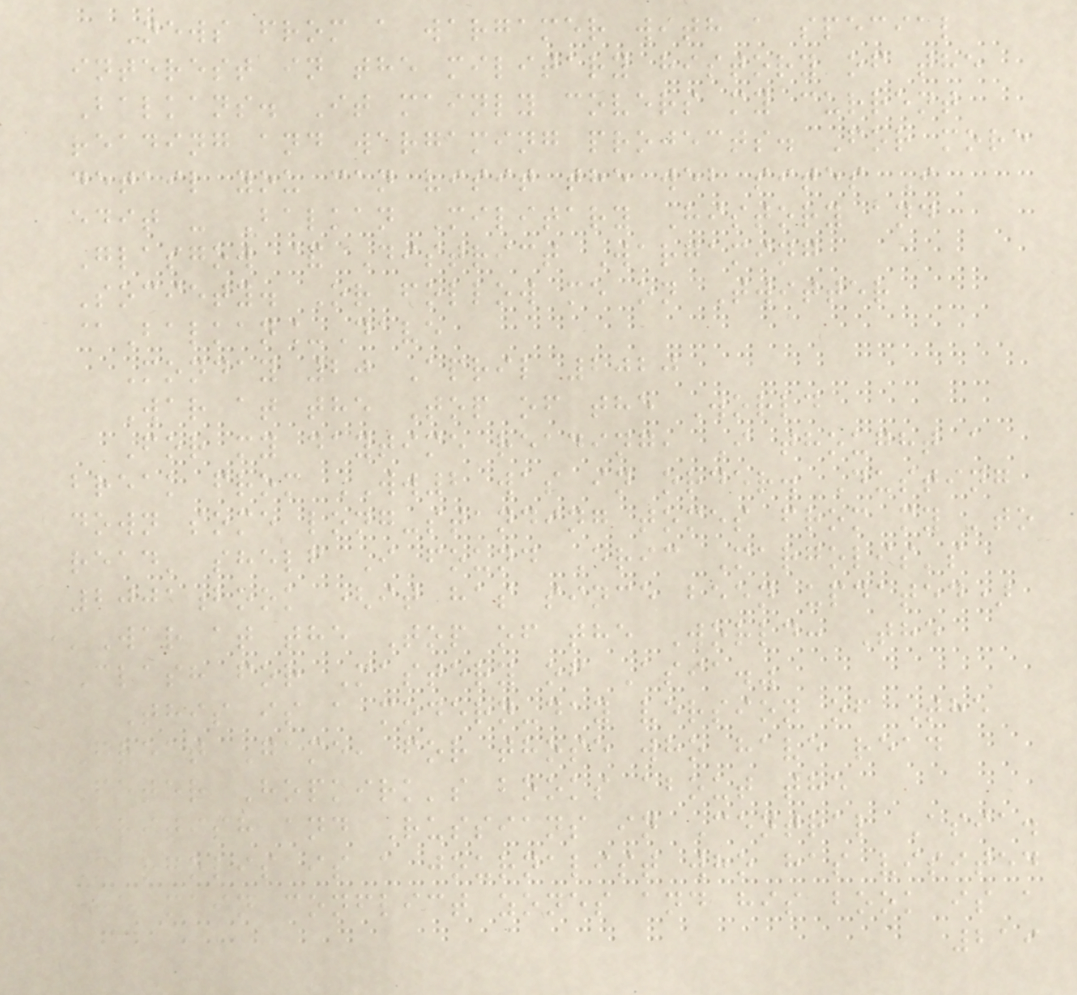News from a wargamer with a special
interest in the military history of the
Balkans. It mainly covers my current
reading and wargaming projects. For more
detail you can visit the web sites I
edit - Balkan Military History and
Glasgow & District Wargaming
Society. Or follow me on Twitter
@Balkan_Dave
Monday 20 April 2020
War at the Top of the World
For my daytime reading, I thought a
break from WW2 was in order. Dusting
down some long-standing tomes from my 'to
read' shelf I found Eric Margolis's
2001book (it has since been updated)
'War at the Top of the World: The
Clash for Mastery of Asia."
This is a modern-day version of The
Great Game, for those who have read
Peter Hopkirk's books about the
British and Russians in Central Asia.
Margolis is a journalist who has visited
the main conflict zones and his book is a
219
